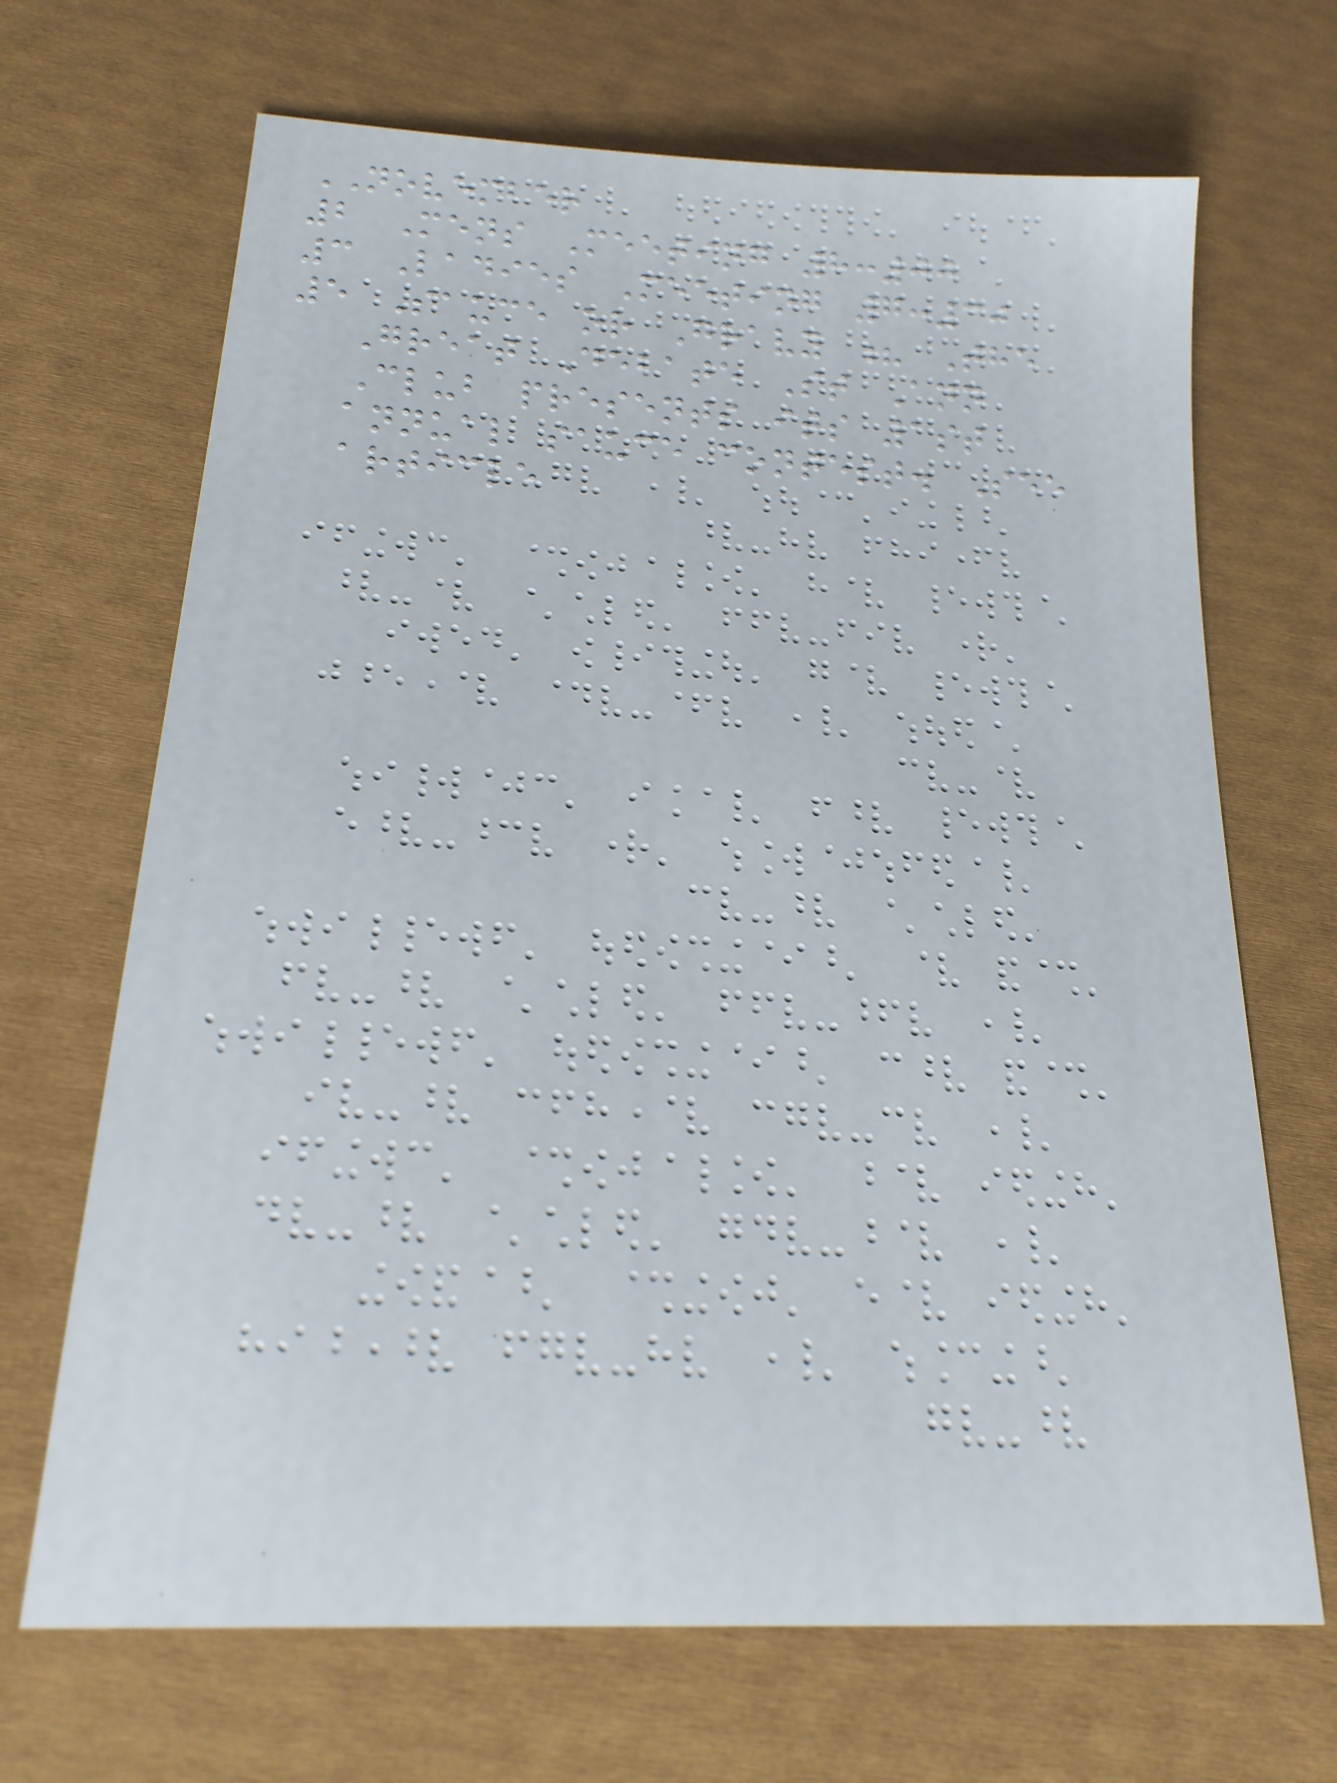NOVEMBER
2 Mens Meeting 8:00
3 Ladies Meeting 7:30
5 Sauce or Gravy ? The
Great Debate St Ann
Club presents its 1st
annual sauce contest. See
article
